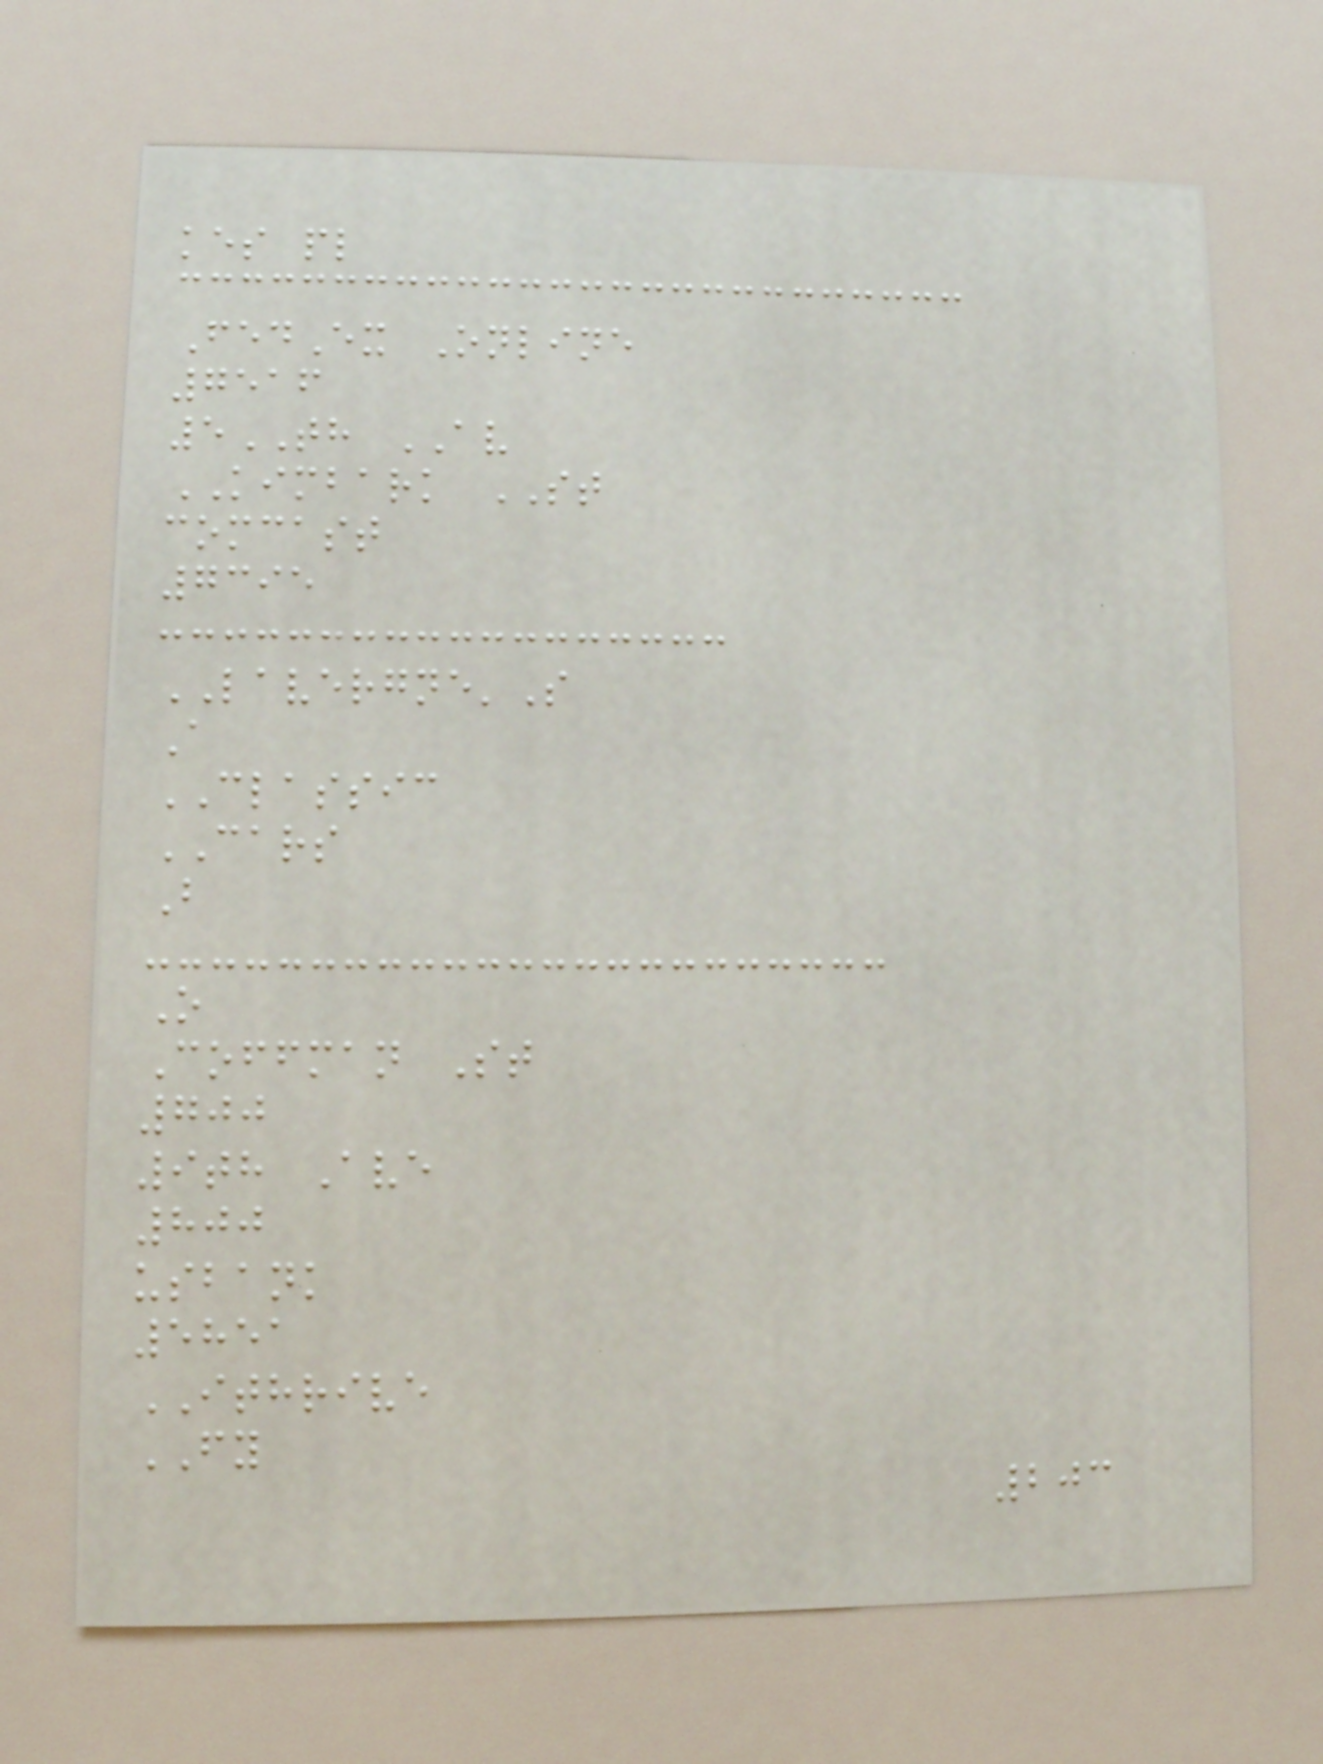kes pl
FedEx Online
7516
5TH AV
KIMBARK ST
comcast
7395
LAVERGNE'S
A
CLASSIC
CARS
B
O
Coffman St
700
9th Ave
800
usbank
5851
ITHRIVE
FY
203
